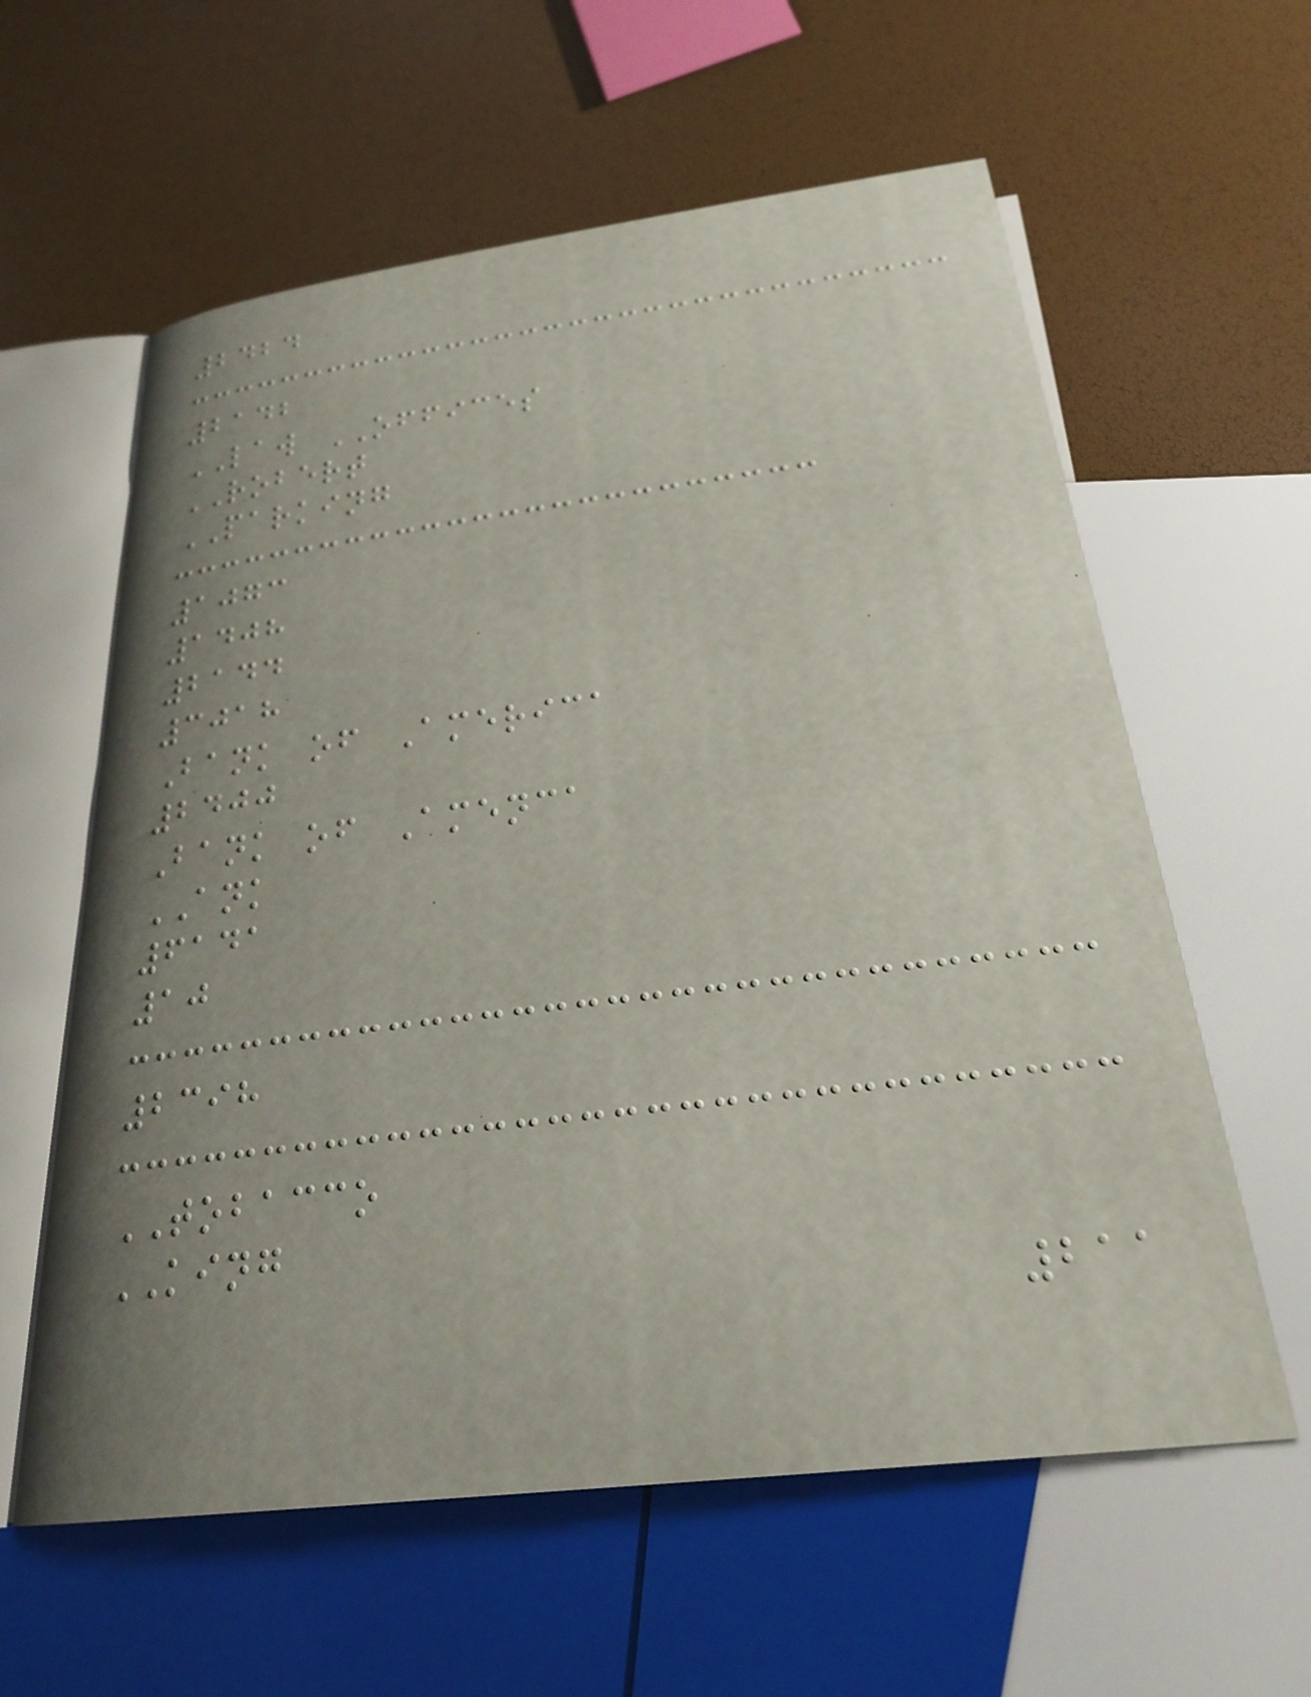2424
2142
LAW OFFICES
ROBERT
PARKING
1073
1408
2144
3018
Bank of America
2400
Bank of Amenca
ANK
6141
10
2398
TOBACCO
KING
211
